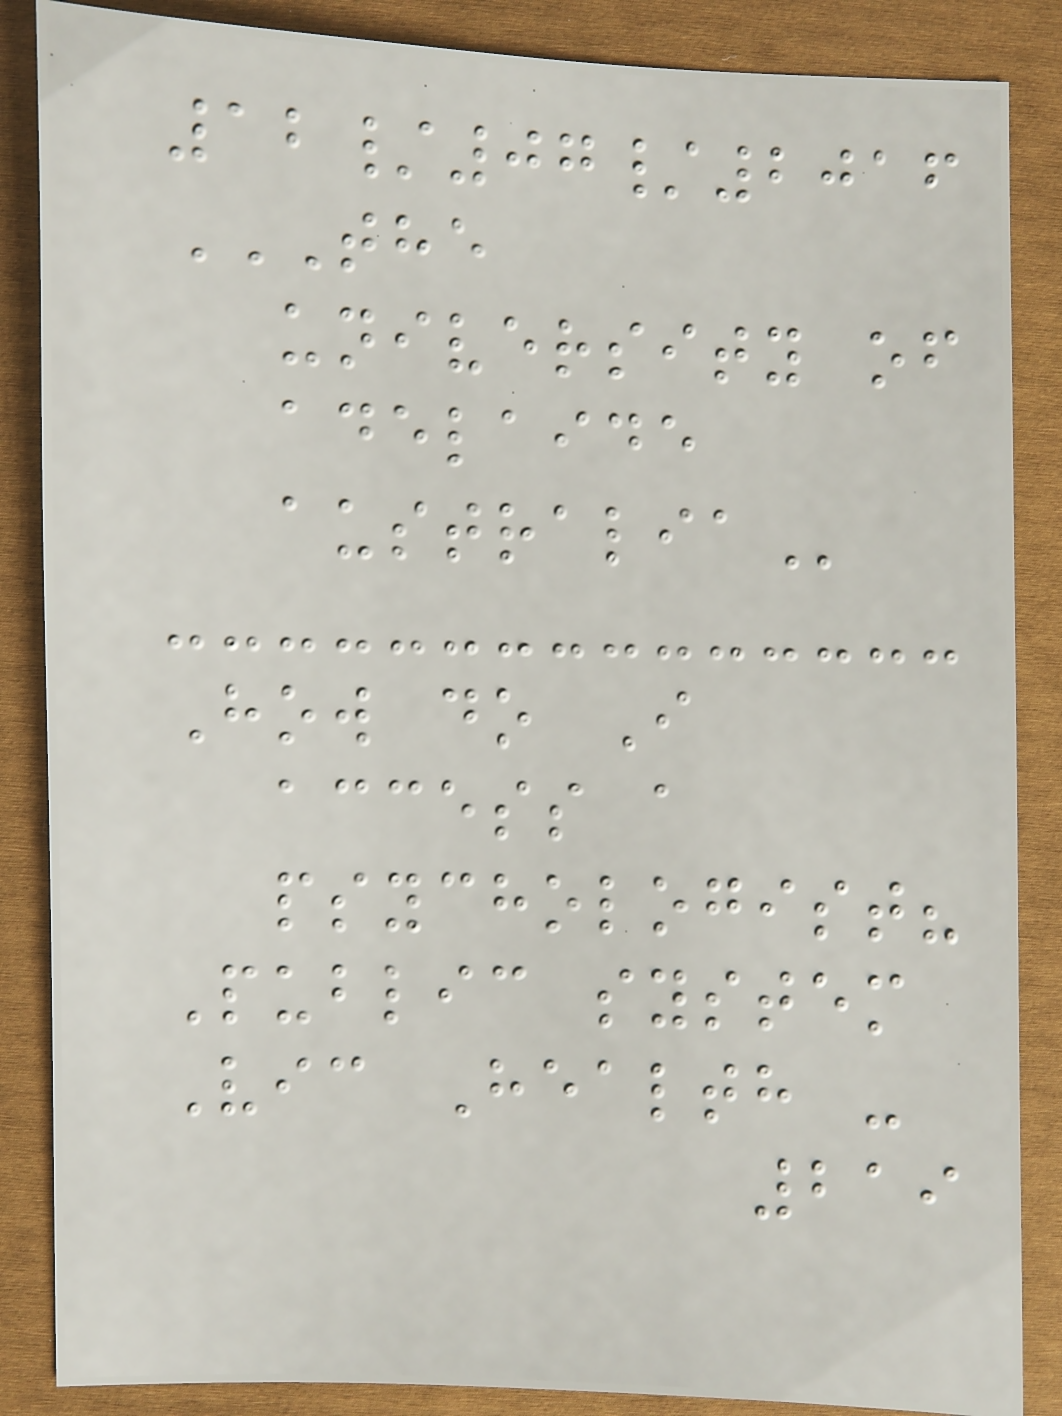12/07/2016
THE
UNIVERSITY OF
ADELAIDE
AUSTRALIA
How do I
access a
psychologist?
Public system
Vic Health -
219
